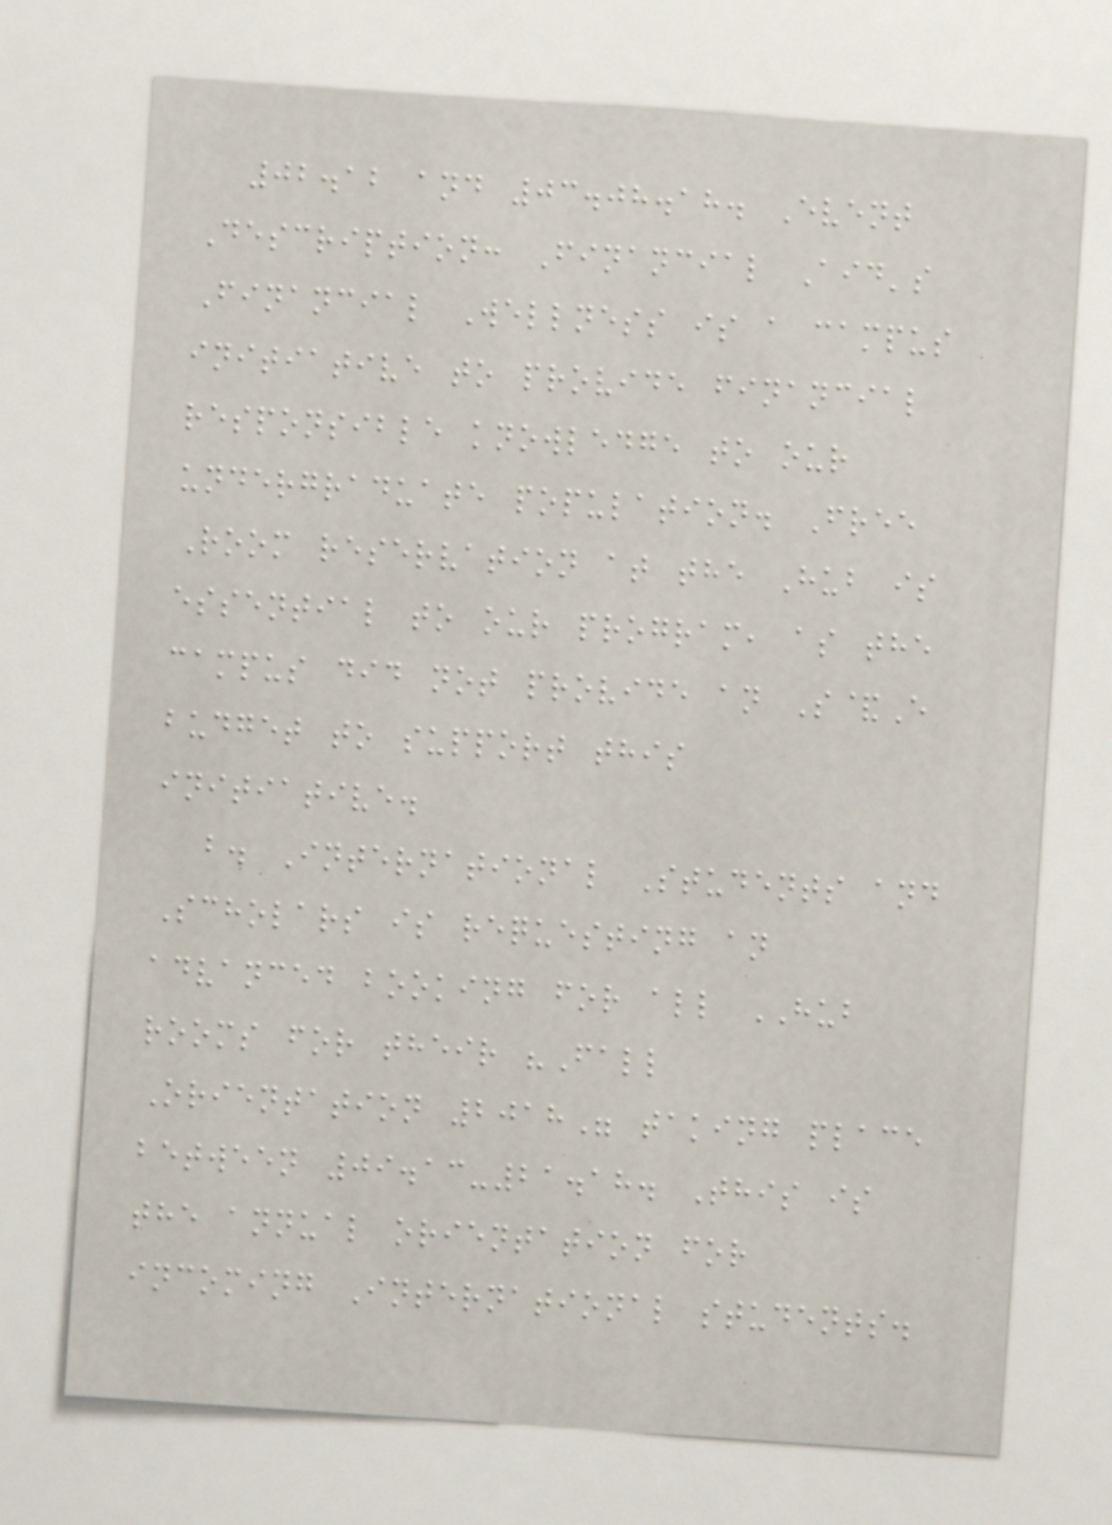02.12 and 03.08.18. Event
Description: Financial Aid's
Financial Wellness is a campus
initiative to provide financial
responsible knowledge to our
undergraduate population. Free
Room reservation at the Hub is
essential to our program, as the
campus did not provide an S&E
budget to support this
initiative.
b. International Students and
Scholars is requesting an
advanced booking for all HUB
rooms for their "Fall
Orientation 2018" taking place
between 09.13-21.18. This is
the annual orientation for
incoming International students.
